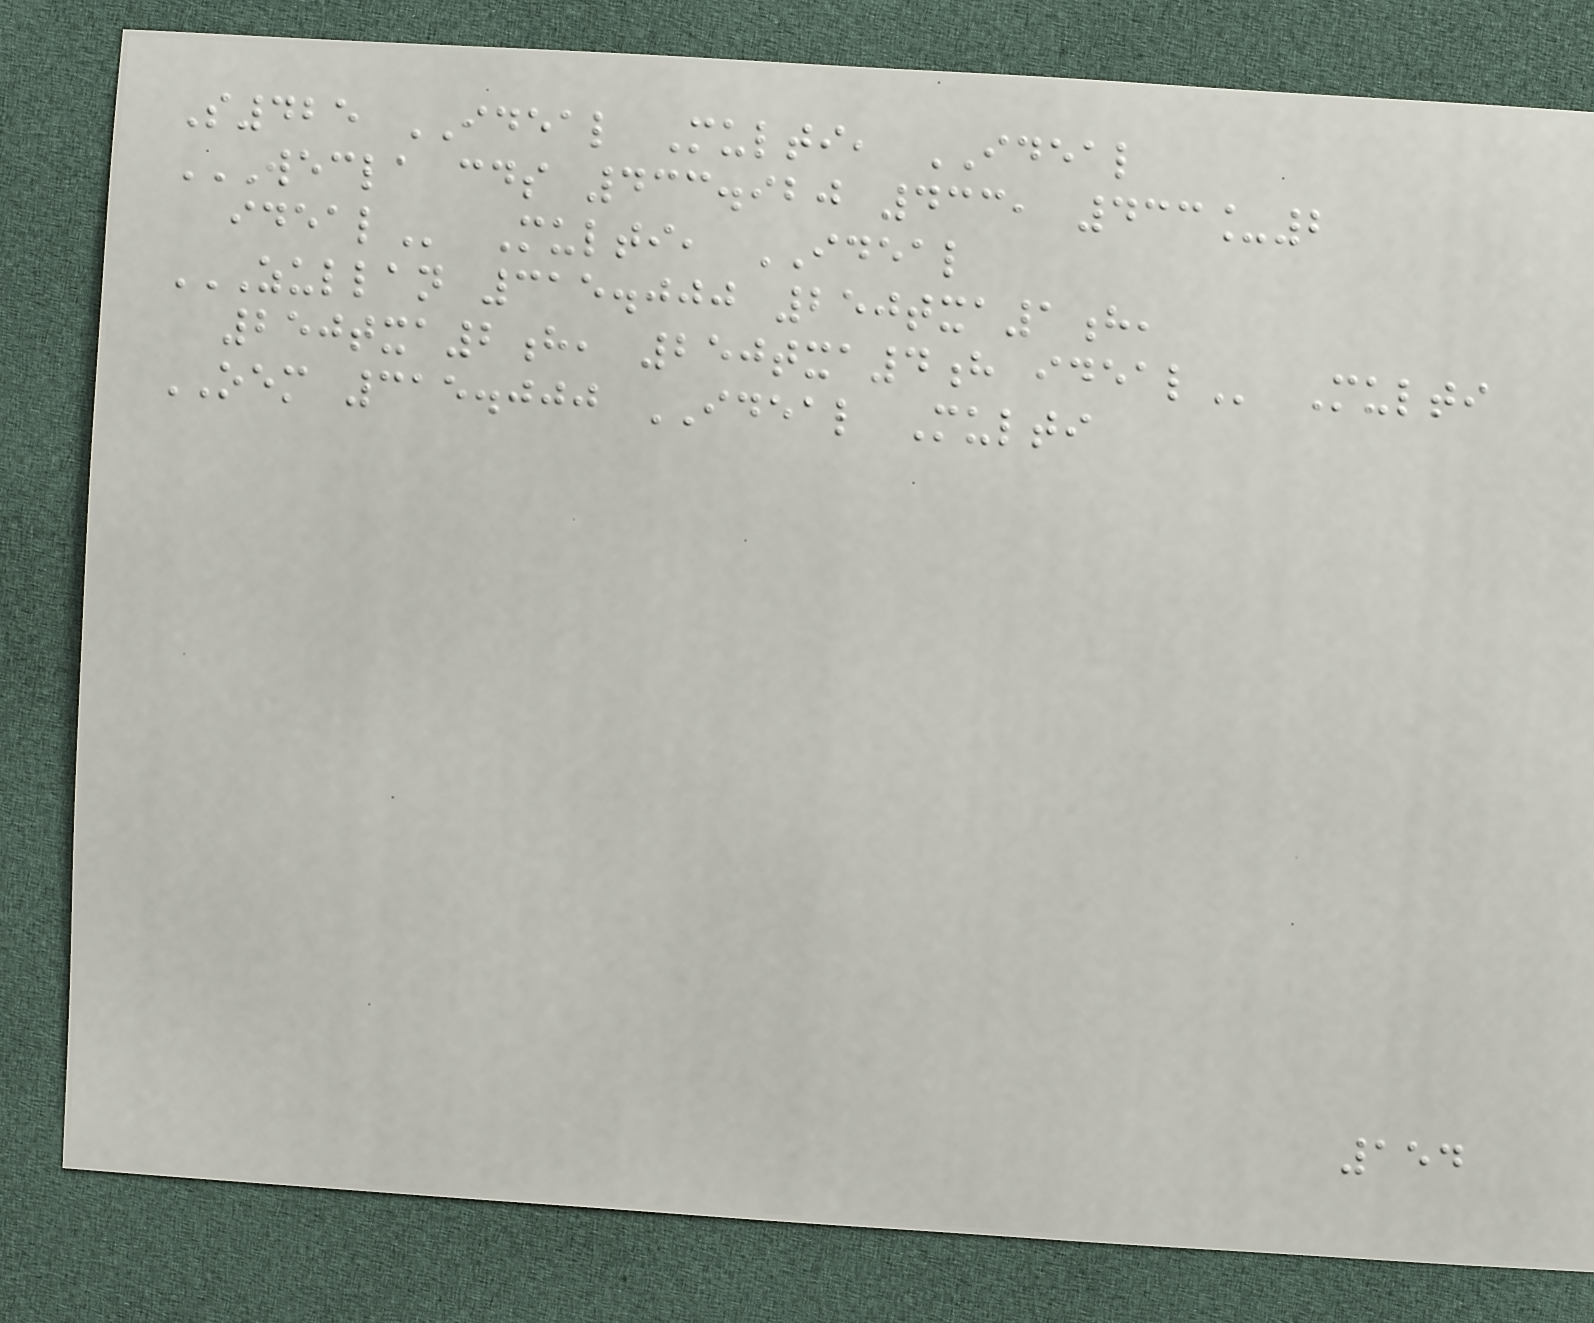S425 IDEAL Multi, IDEAL
WECLA CDS 433.920 433, 433_2
IDEAL Multi, IDEAL
ZULLAN 315.000 250TXA1H,
250TXA2H, 250TXA4H IDEAL Multi
OEM 315.000 IDEAL Multi
154
